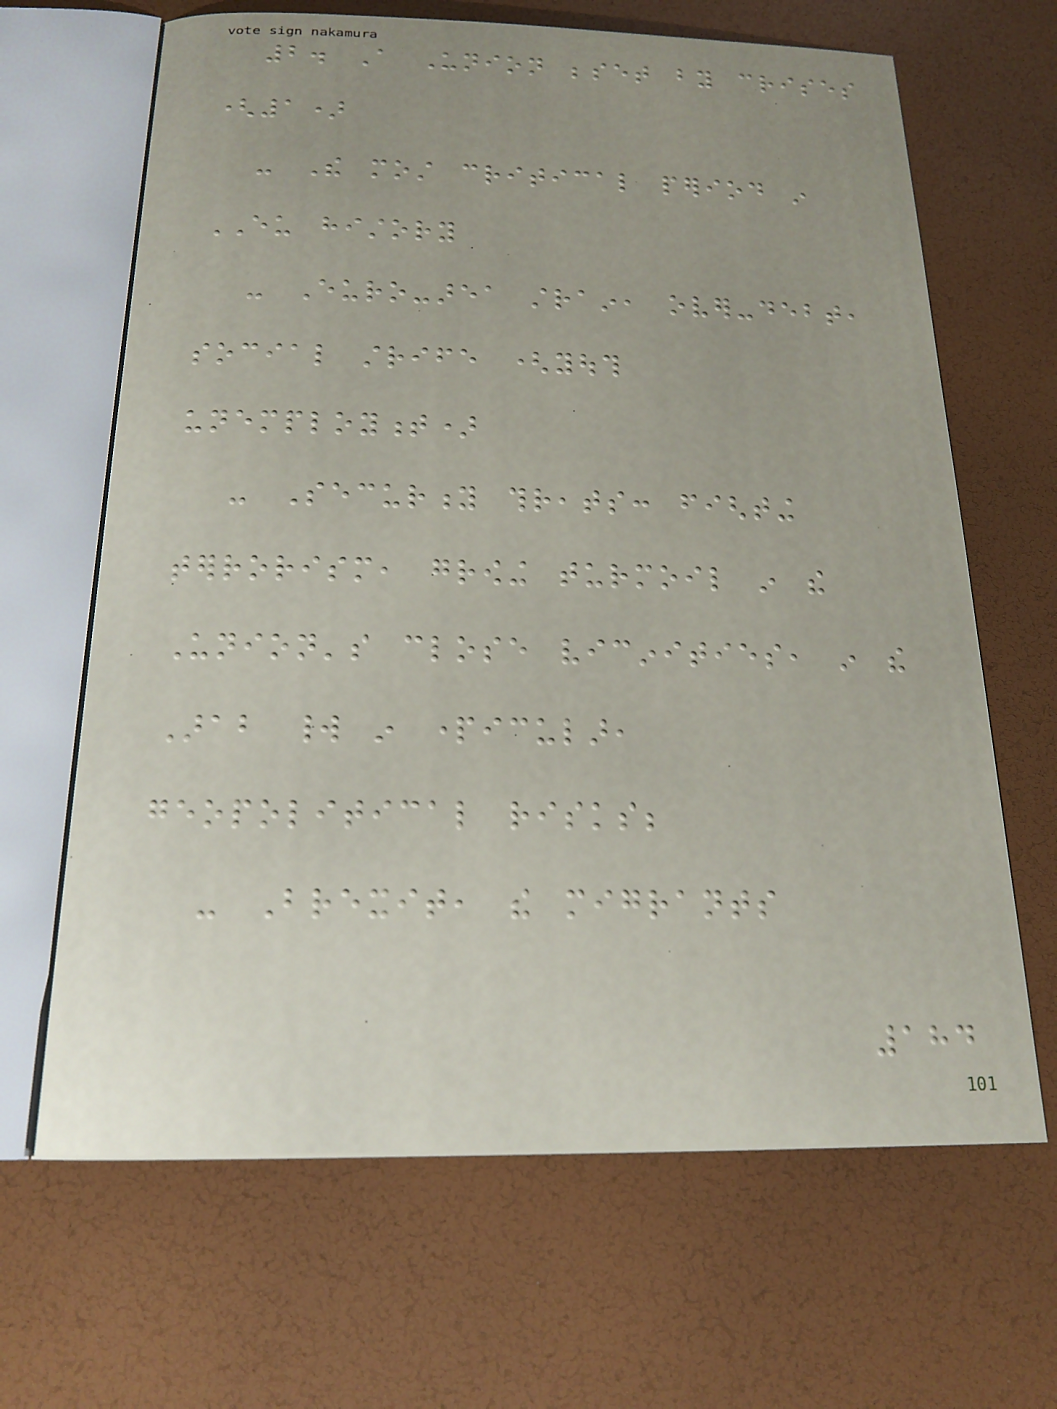2. A Union beset by crises
(1)
- The most critical period in
EU history
- Euro-area strain, over-debt,
social strife (youth
unemployment)
- Security threats: fighting
terrorism, growing turmoil in the
Union's close vicinities, in the
Arab world in particular,
geopolitical risks;
- Brexit, the migrants
184
